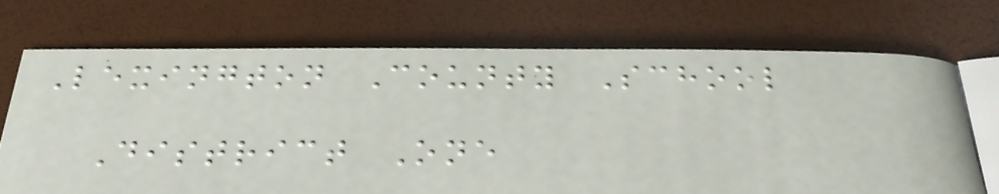Lexington County School
District One
